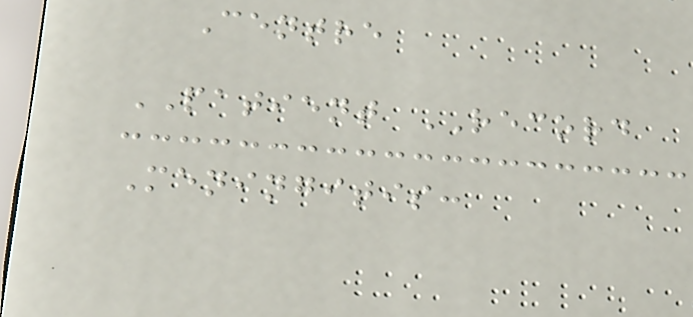Centre
PATIENT RECORD
Meningitis:
